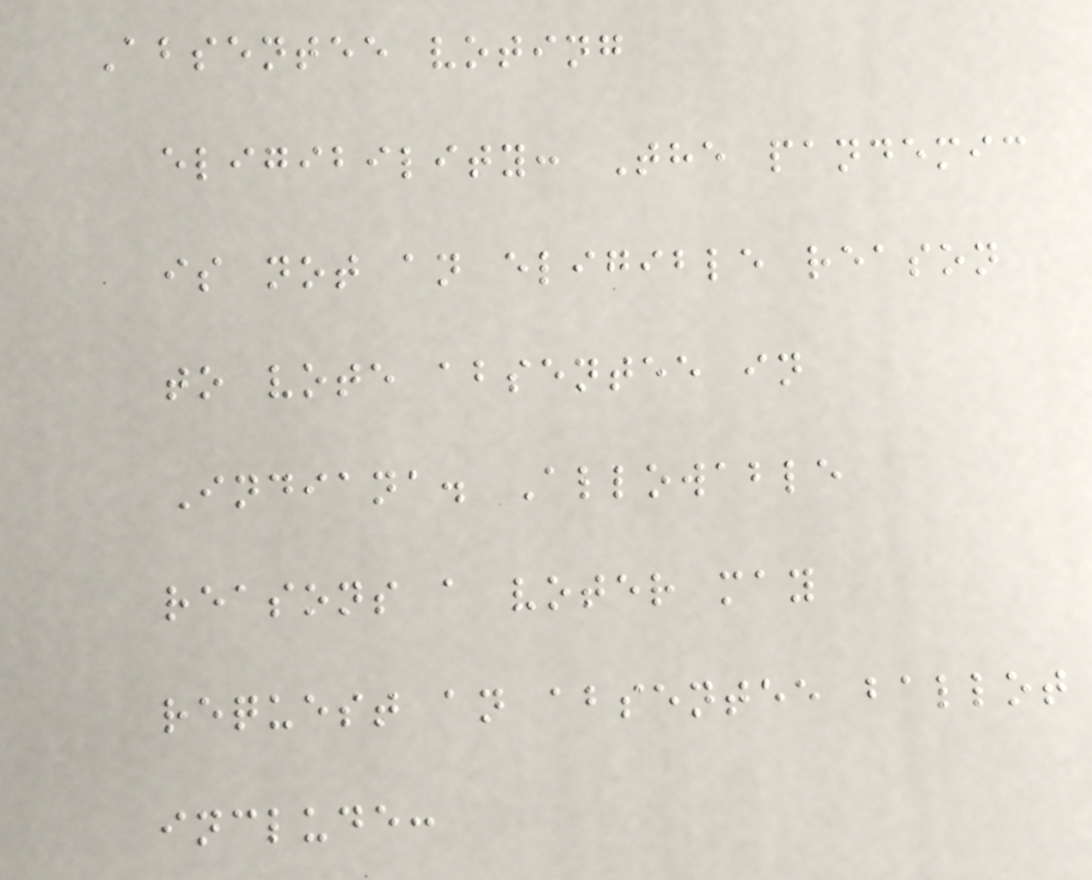Absentee voting
eligibility: The pandemic
is not an eligible reason
to vote absentee in
Indiana. Allowable
reasons a voter may
request an absentee ballot
include:
